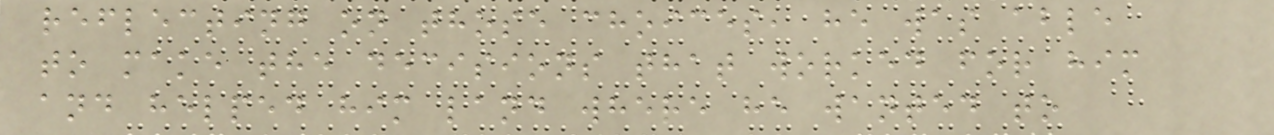reflecting on those choices, he was able
to make the decisions that worked for him
and helped him land where he wanted to
